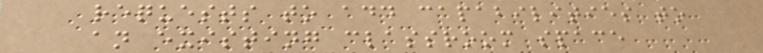requests to add capabilities to
an existing classroom space
